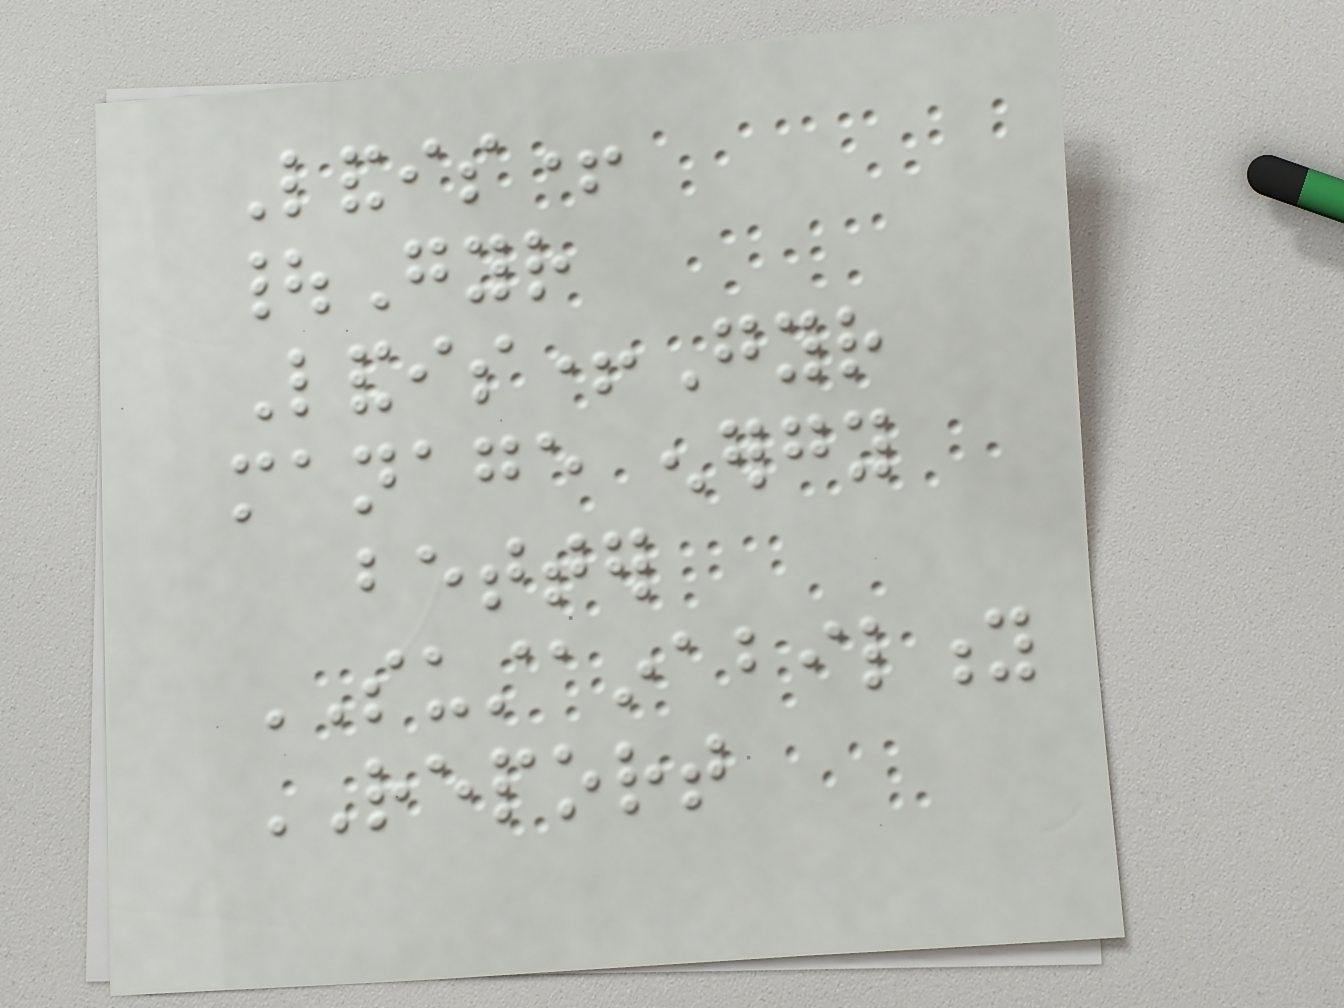Landis+
|Gyr
Landis+Gyr
manage energy
better
SUSTAINABILITY
REPORT
